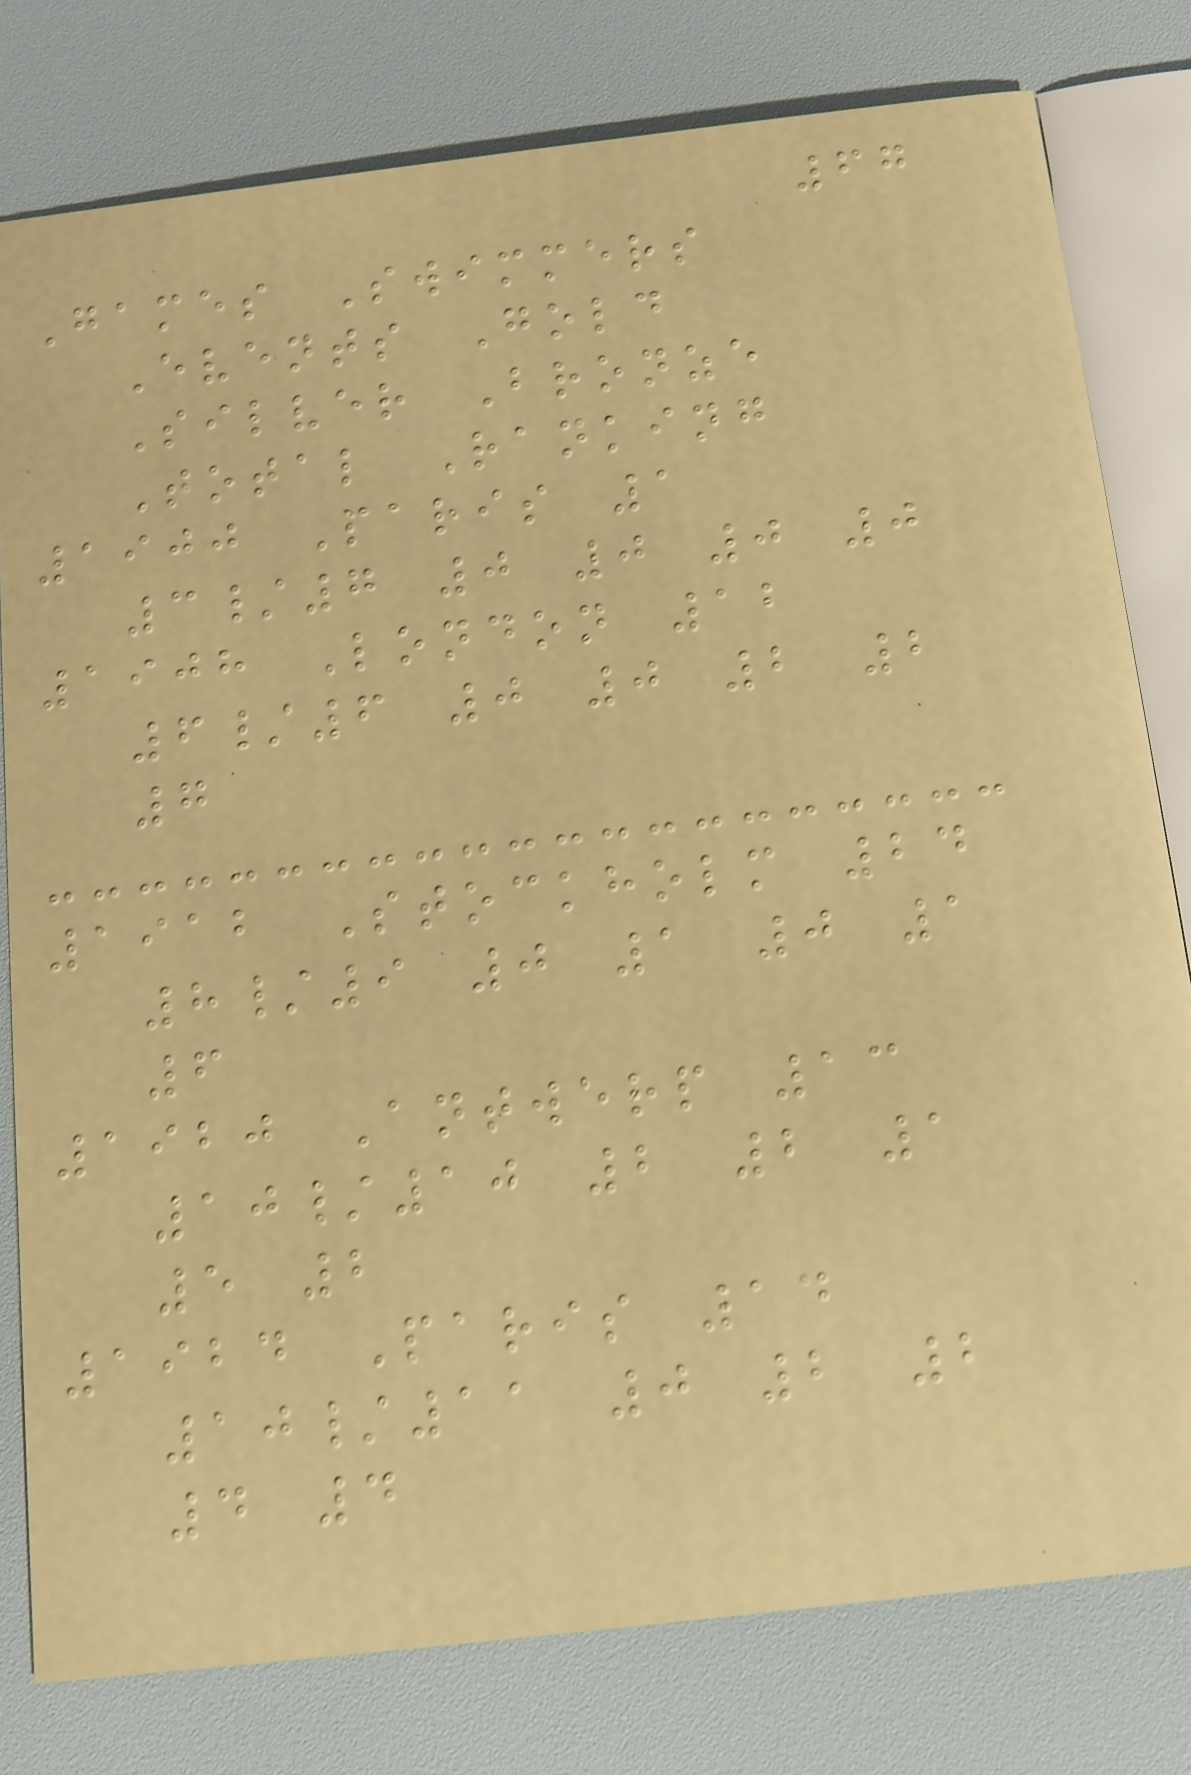67
Games Swimmers
Events Gold
Silver Bronze
Total Ranking
1900 Paris 1
3/7 0 0 0 0
1908 London 12
6/6 0 0 2 2
7
1912 Stockholm 24
8/9 0 1 0 1
6
1920 Antwerp 13
10/10 2 2 1
5 2
1924 Paris 14
10/11 0 2 2
4 4
